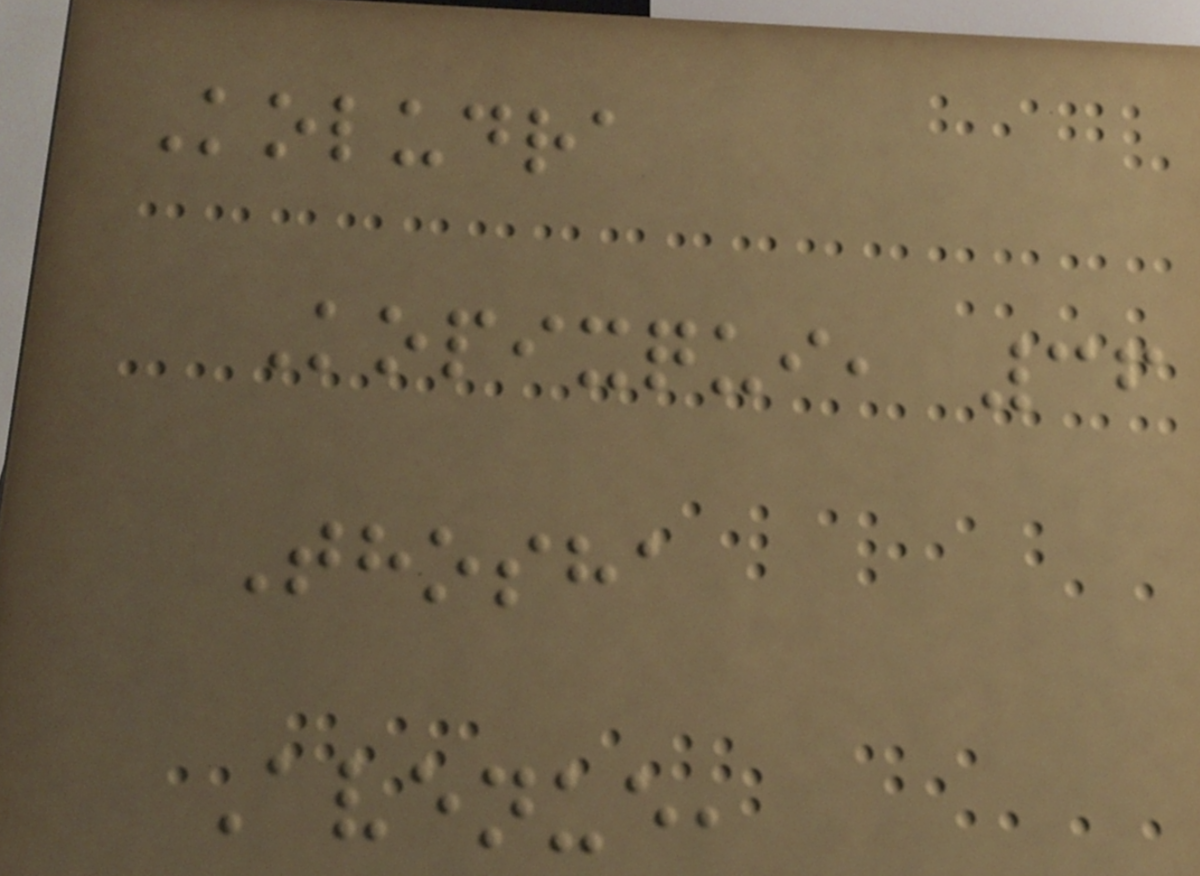Koludra
Kopixqui, 36
Thosha
Avenue,
